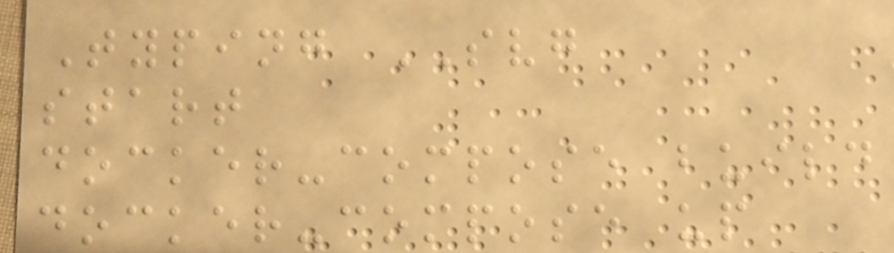Typing SVG
start
docker-compose build
docker-compose up
